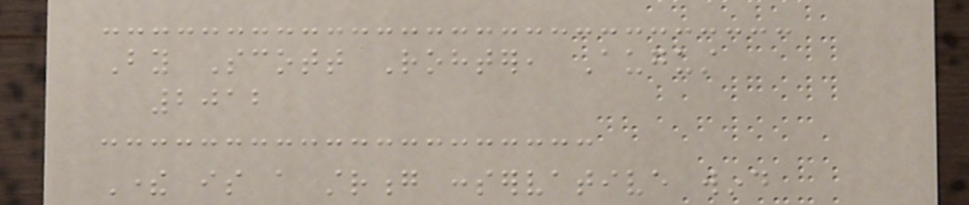By Scott Rohter, August
2012
There is a strong conservative wind
